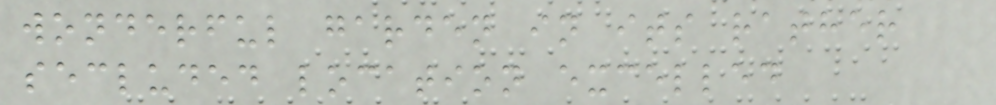wonderful garden in its rather
secluded location excelled
